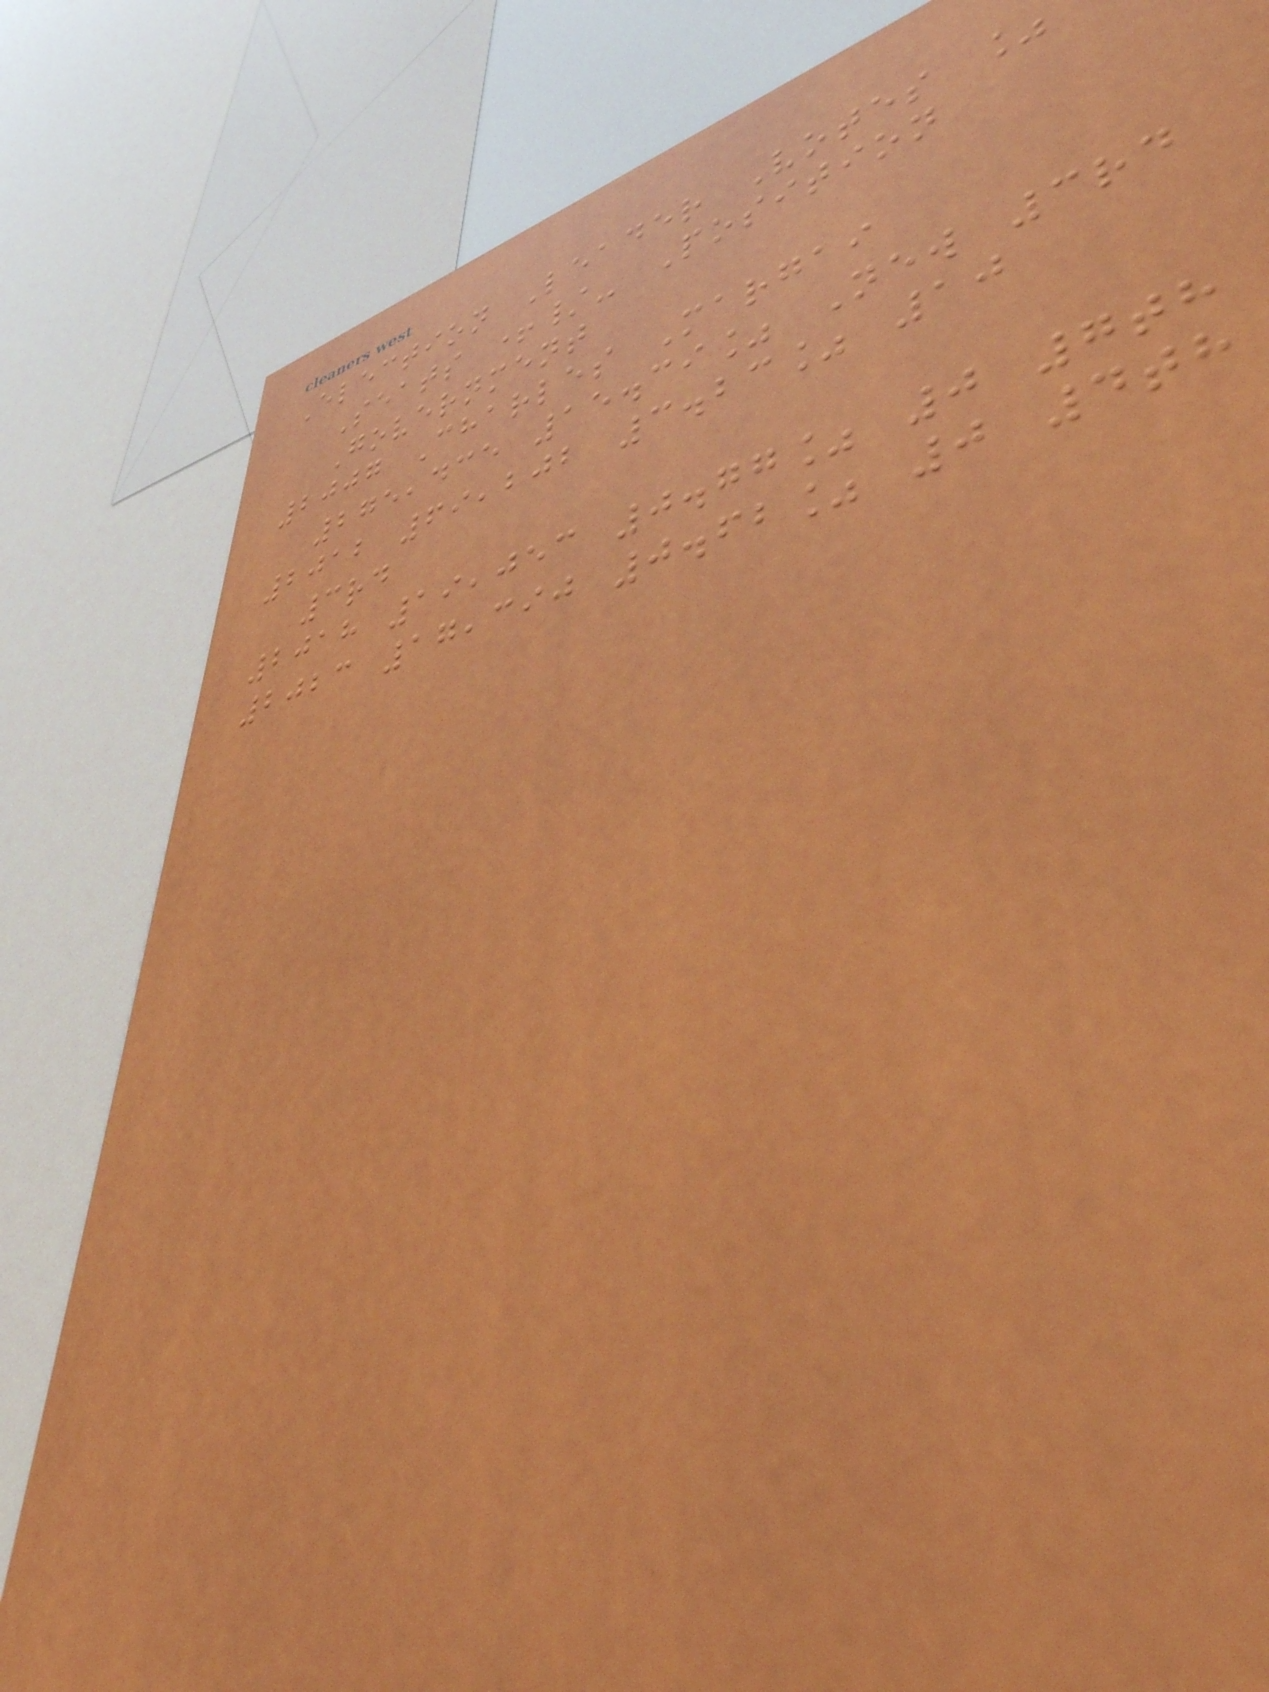Election Leader Votes %
Seats +/- Position
Government
2007 Charles Margai
275,435 15.39% New 3rd
2012 69,202 3.23% 10
3rd
2018 19,053 0.77% 0 7th
2023 17,390 0.62% 0 4th
